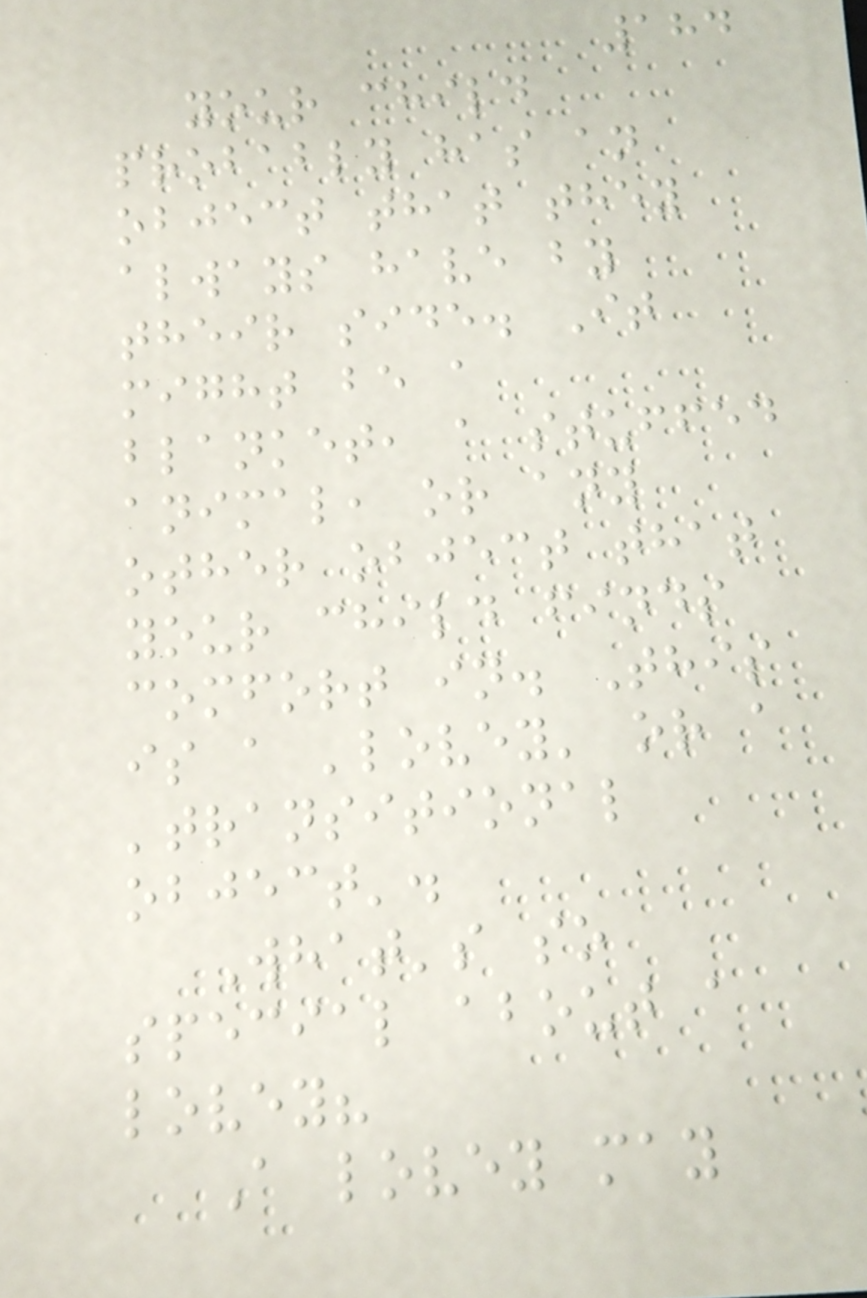184
your child
probably has an
object that they
always have by
their side. It
might be a
blanket, a stuffed
animal, or any
other object that
your child finds
comfort in. This
is a 'lovey' or a
'transitional
object'.
What's so
special about a
lovey?
A lovey may
